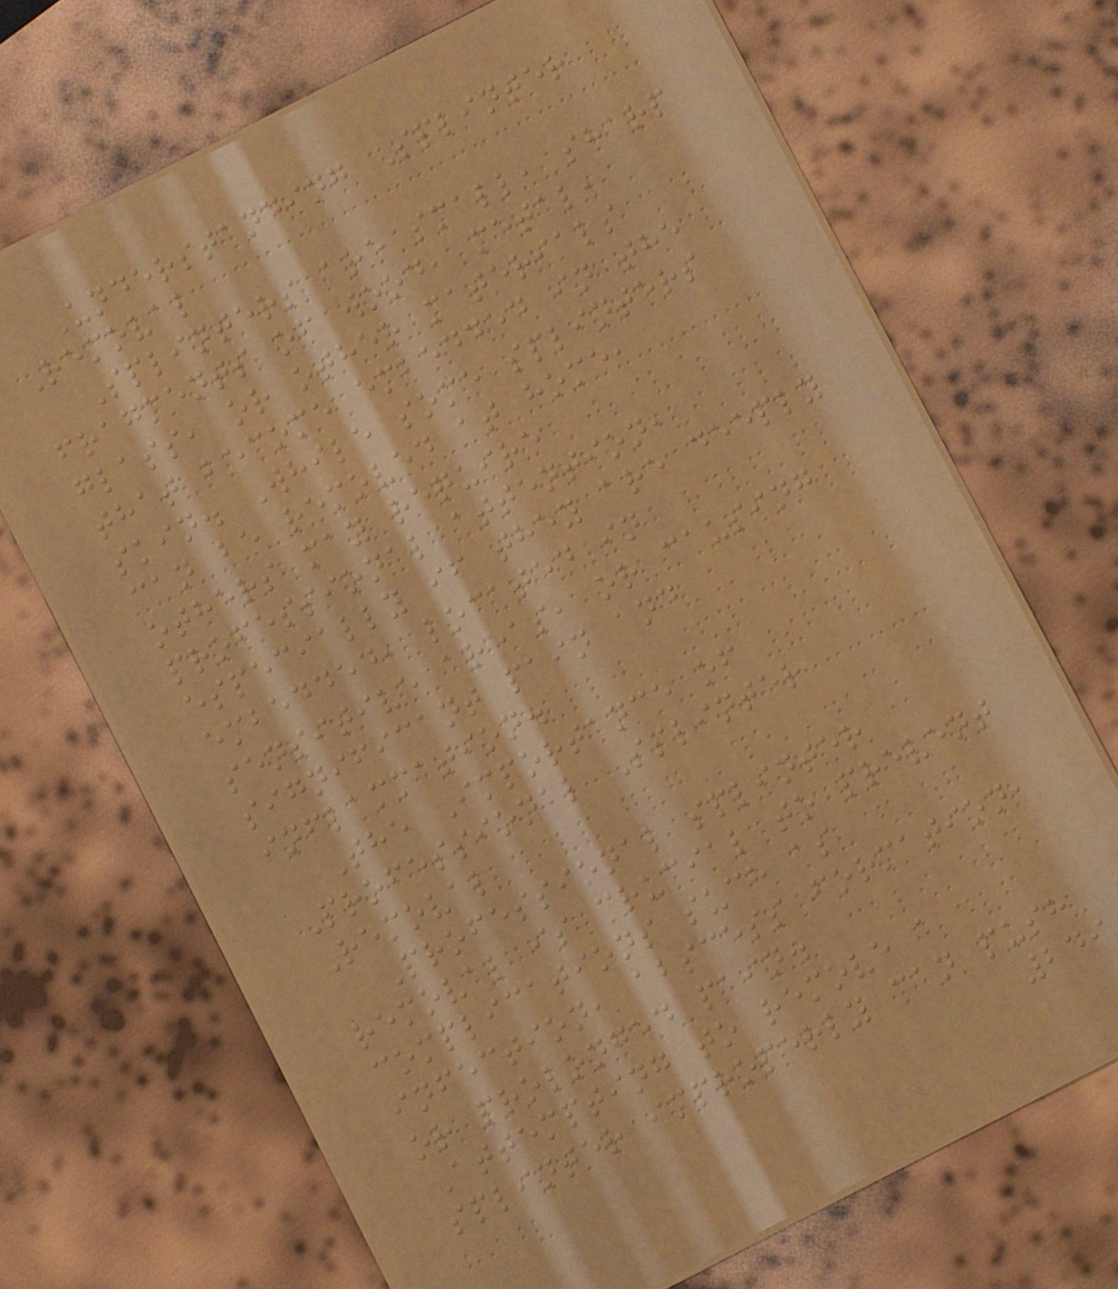Understanding Splinter
Removal
Splinters are small, sharp
fragments of wood, metal,
glass, or other materials
that become embedded in the
skin. While some splinters
can be removed at home,
others may require
professional attention,
especially if they are deeply
embedded, located in
sensitive areas, or causing
significant pain and
inflammation.
The Importance of
Professional Splinter
Removal
Professional splinter
removal is crucial to prevent
complications such as
infection, abscess formation,
or prolonged pain.
Attempting to remove a
splinter improperly can push
249
